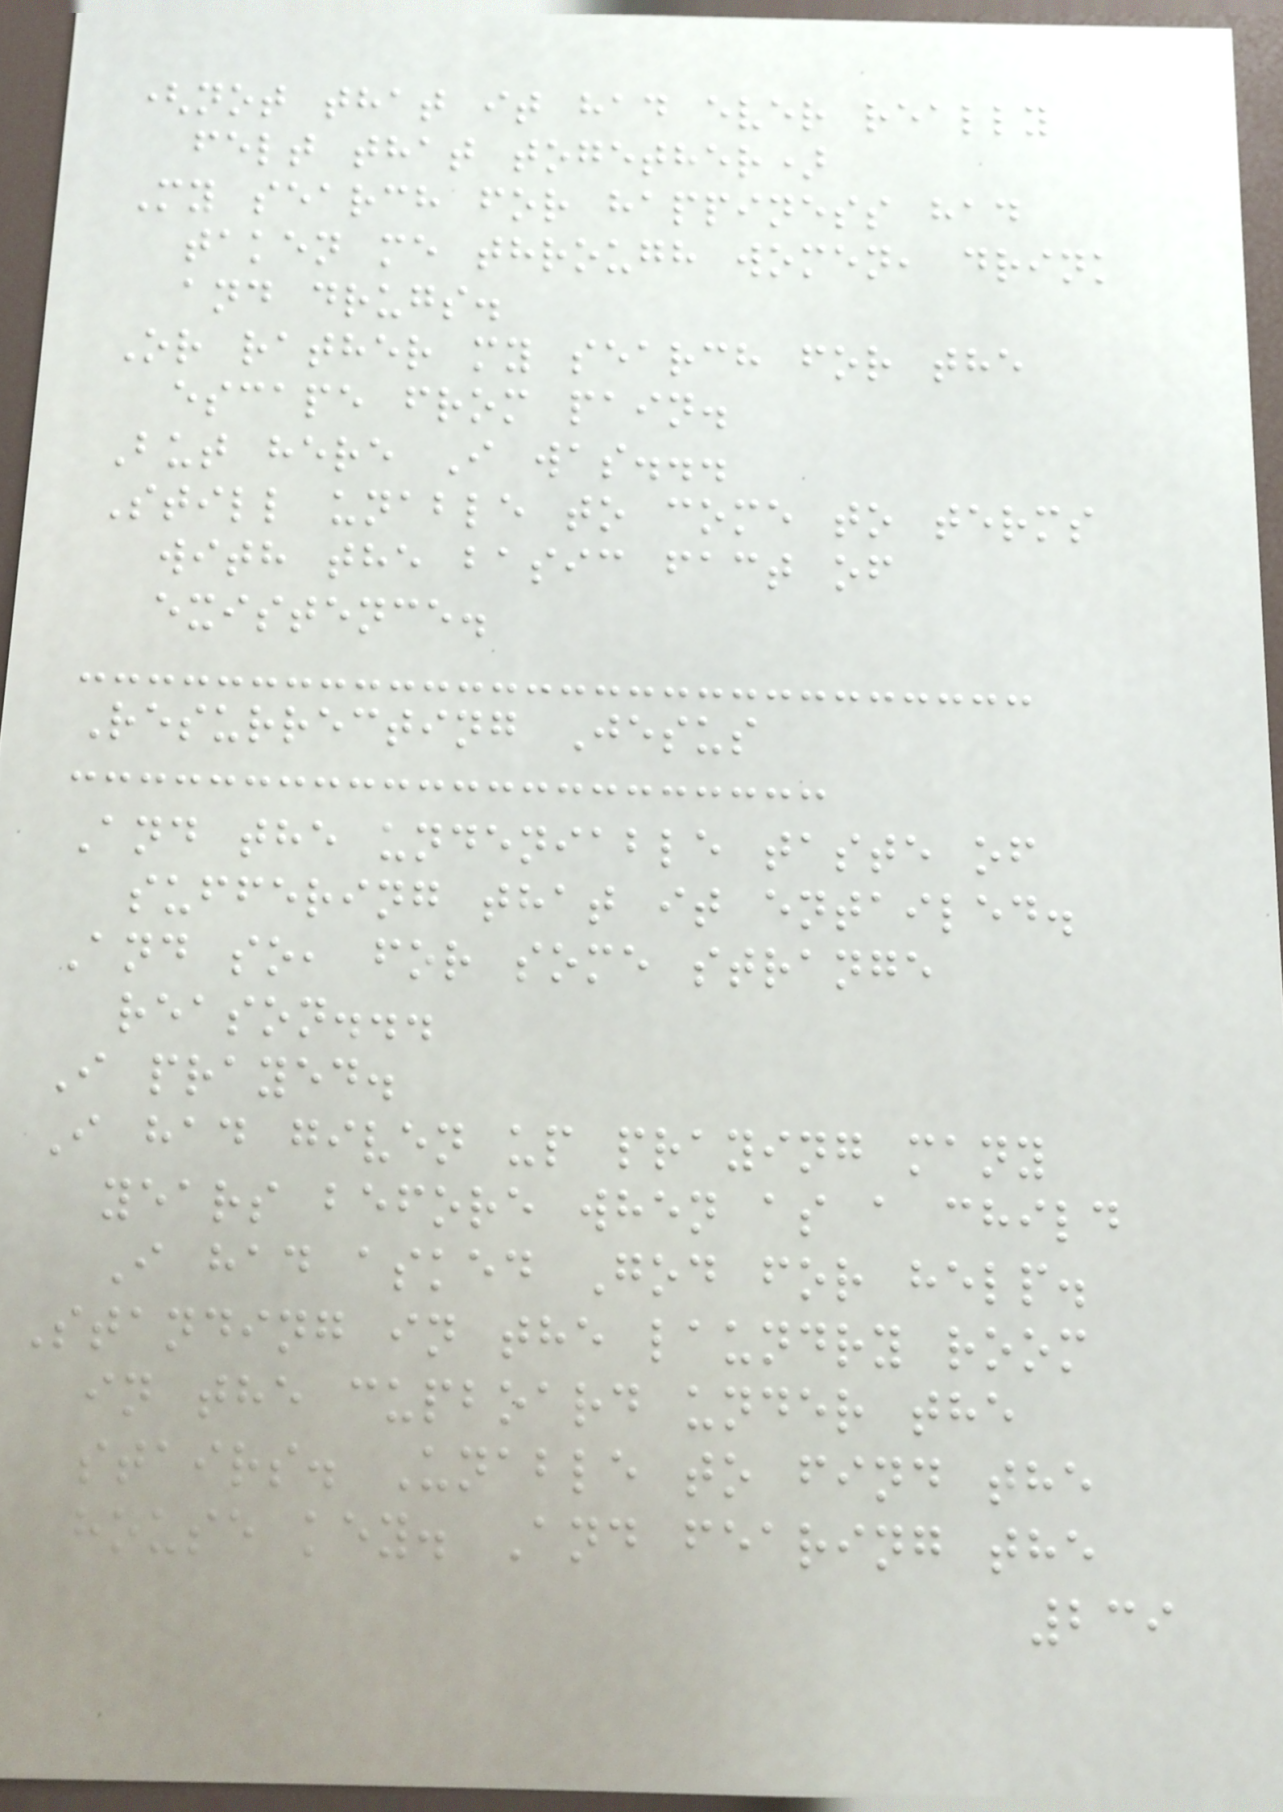(not that it had ever really
felt that together)
My search for happiness had
taken me through women, drink
and drugs.
Or rather my search for the
escape from pain.
But here I was...
Still unable to come to terms
with the basic fact of
existence.
Resurrecting Jesus
And the undeniable taste of
suffering that it entailed.
And so, for some strange
reason...
I prayed.
I had given up praying many
years before when as a child
I had asked God for help.
Standing in the laundry room
in the cupboard under the
stairs. Unable to find the
house key. And fearing the
239
